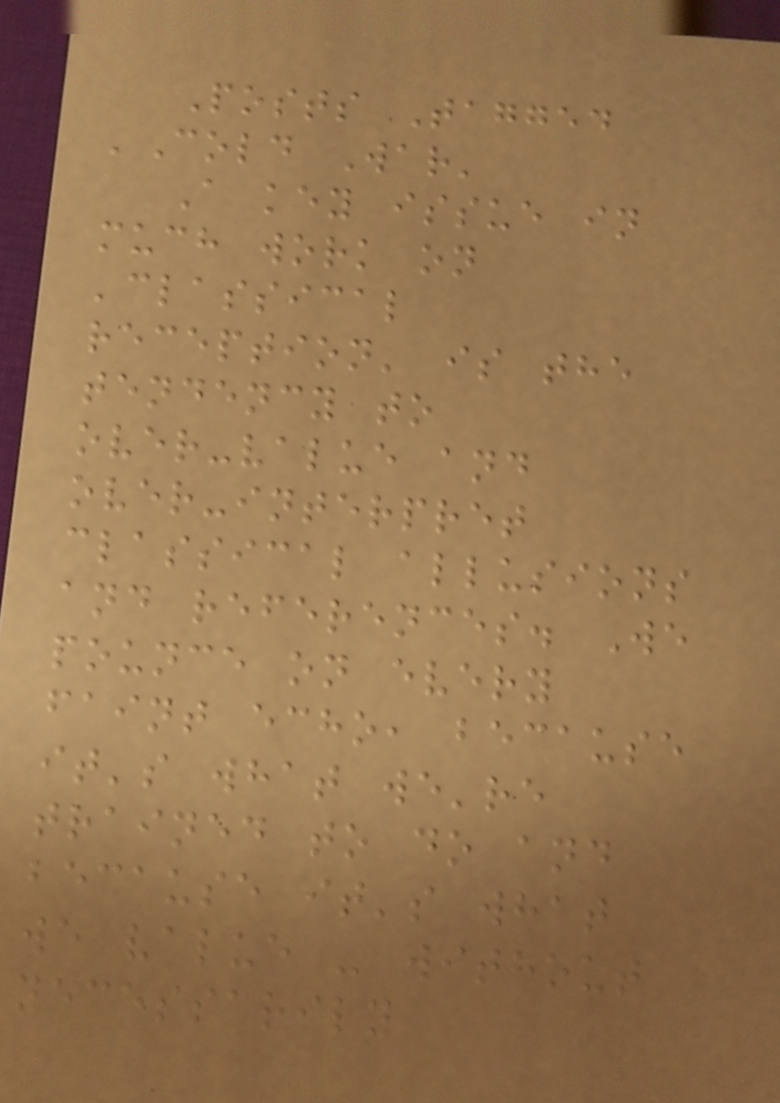Posts Tagged
'Cold War'
A key issue in
much work on
'classical
reception' is the
tendency to
over-value and
over-interpret
classical allusions
and references. We
pounce on every
faint echo, because
it's what we're
trained to do and
because it's what
we value - without
necessarily
